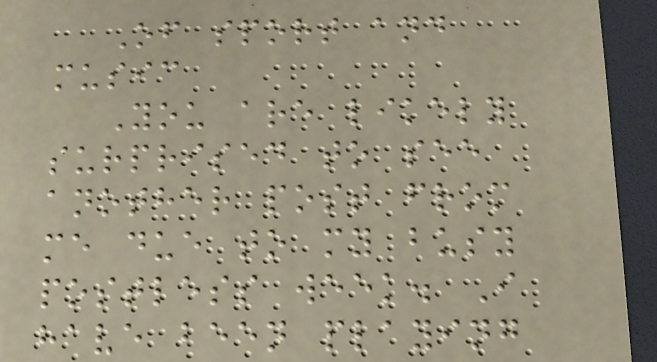Of sport and
music
You are likely
surprised to see
another post from
me due to my busy
postless week. I
have been playing
